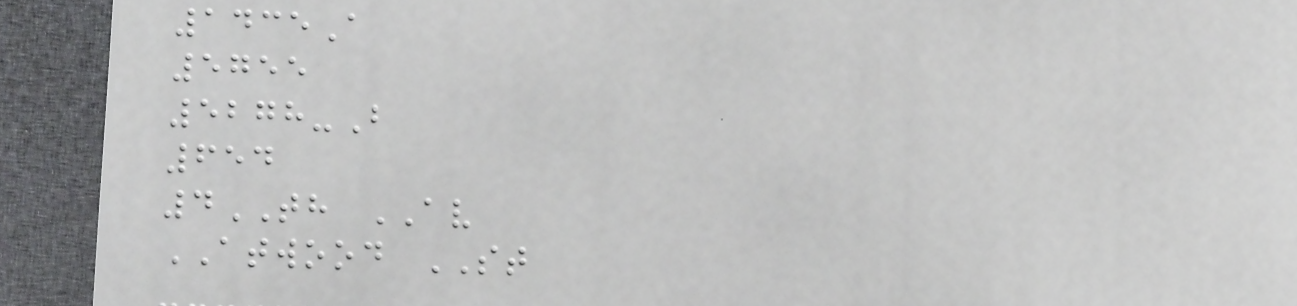1435A
5755
5278-B
654
4TH AV
ATWOOD ST
